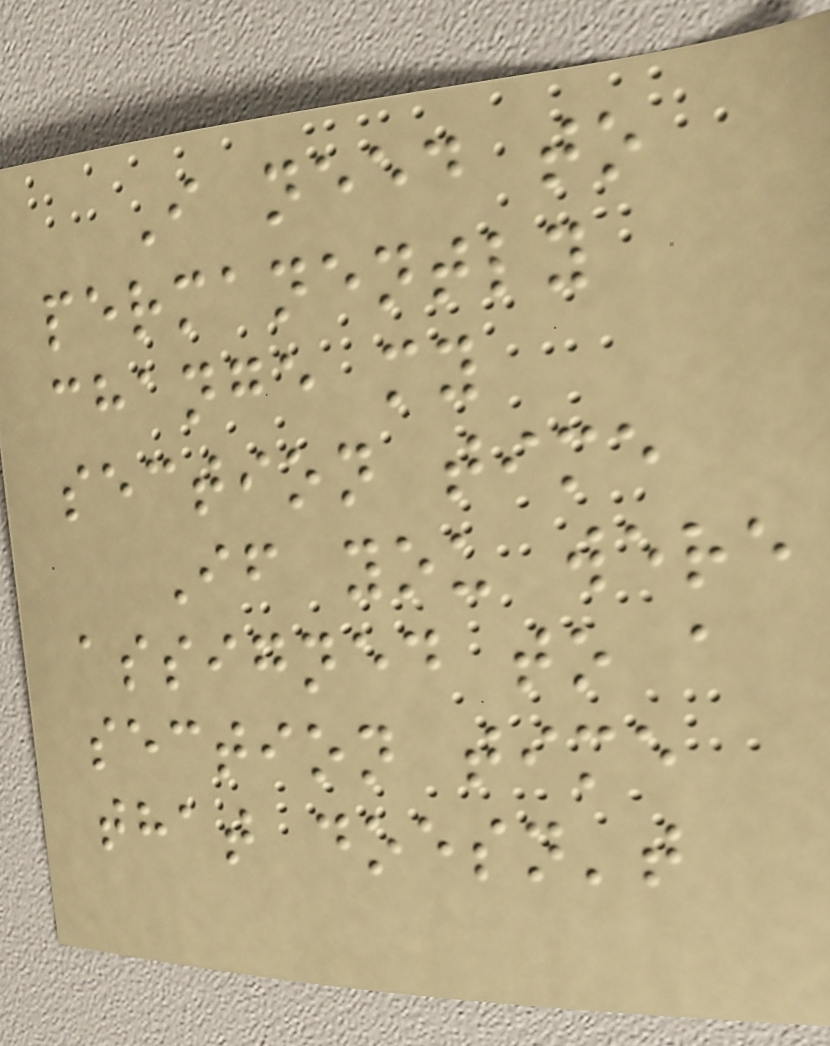I need to
permanently
change my
section time
If you were
assigned to a
section time
that doesn't
